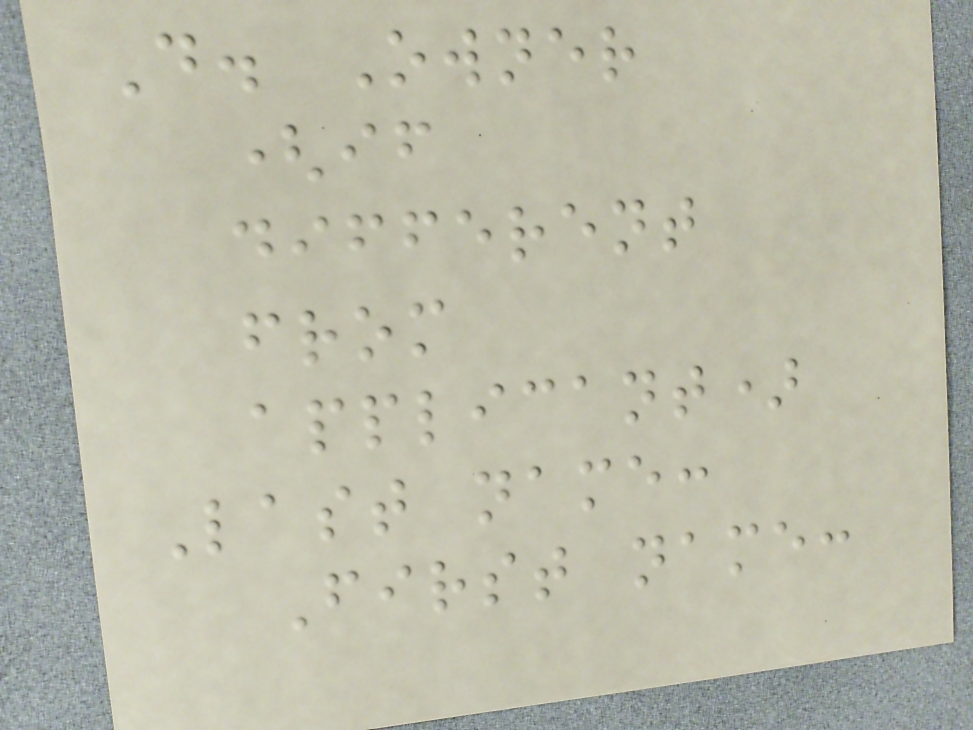D. Owner
(if
different
from
applicant)
Last name:
First name:
